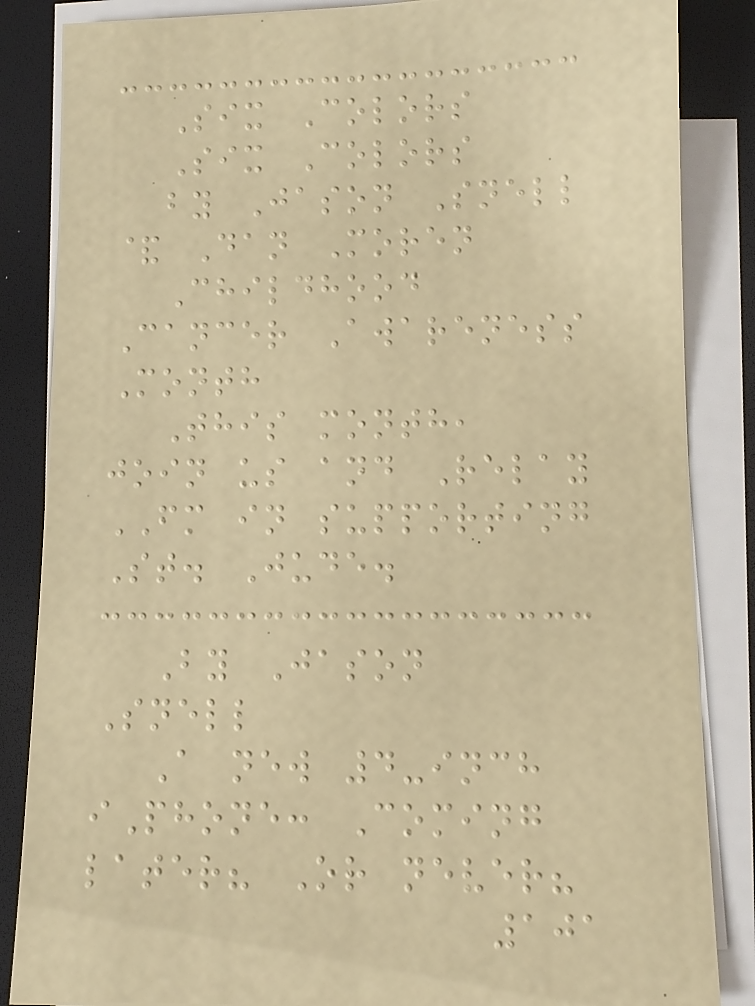Six Colors
Six Colors
by Jason Snell
& Dan Moren
Childhood
Cancer Awareness
Month
This month,
join us and Relay
FM in supporting
St. Jude.
By Jason
Snell
A new 4-inch
iPhone: Coming
later? Or never?
101
